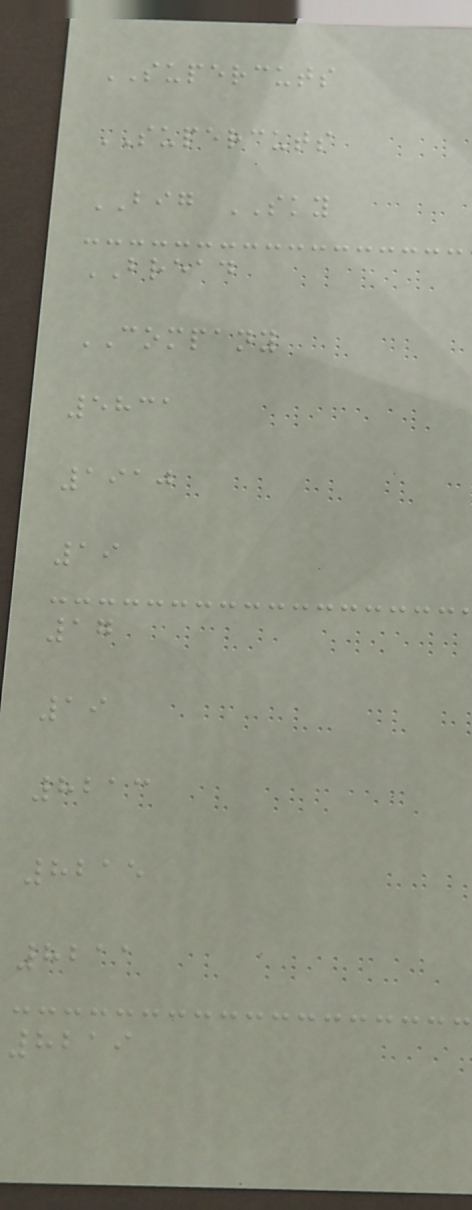SUPERCUTS
SUPERCUTS
BIG SKY
BREAD
COMPANY
5831
1910
19
17
19
8213
8215
8211
8219
